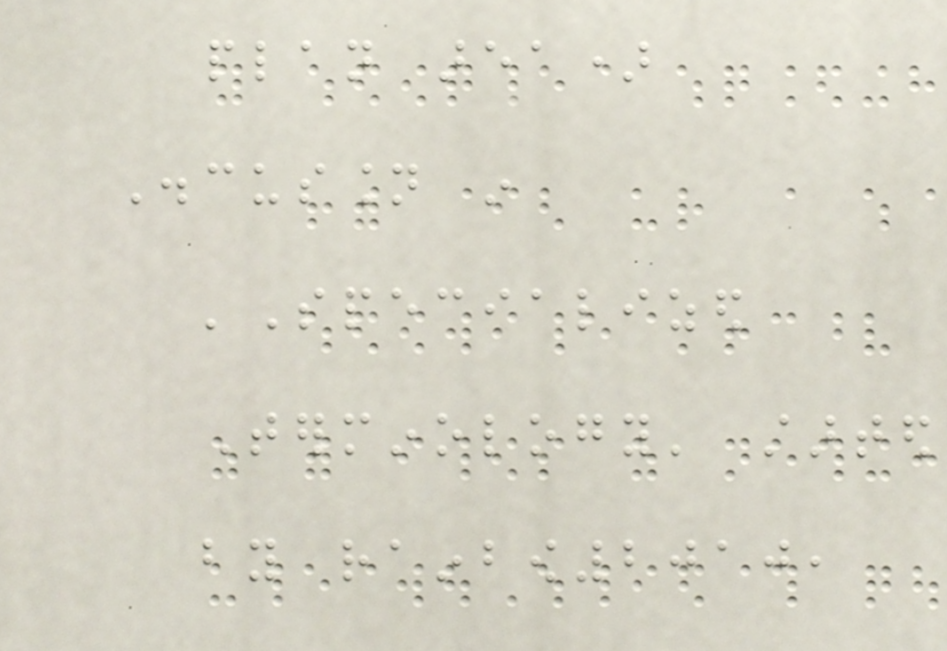plan area)
Discussion in
'Specialized
Terminology' started
by rainbow2010,
